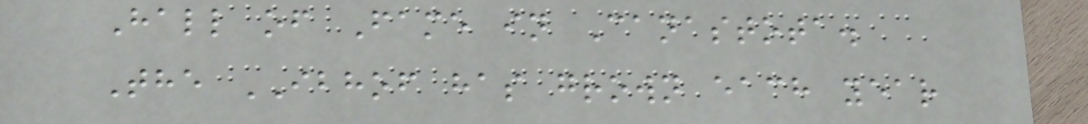Hall of Fame in Canastota.
The IBHOF has grown each year
